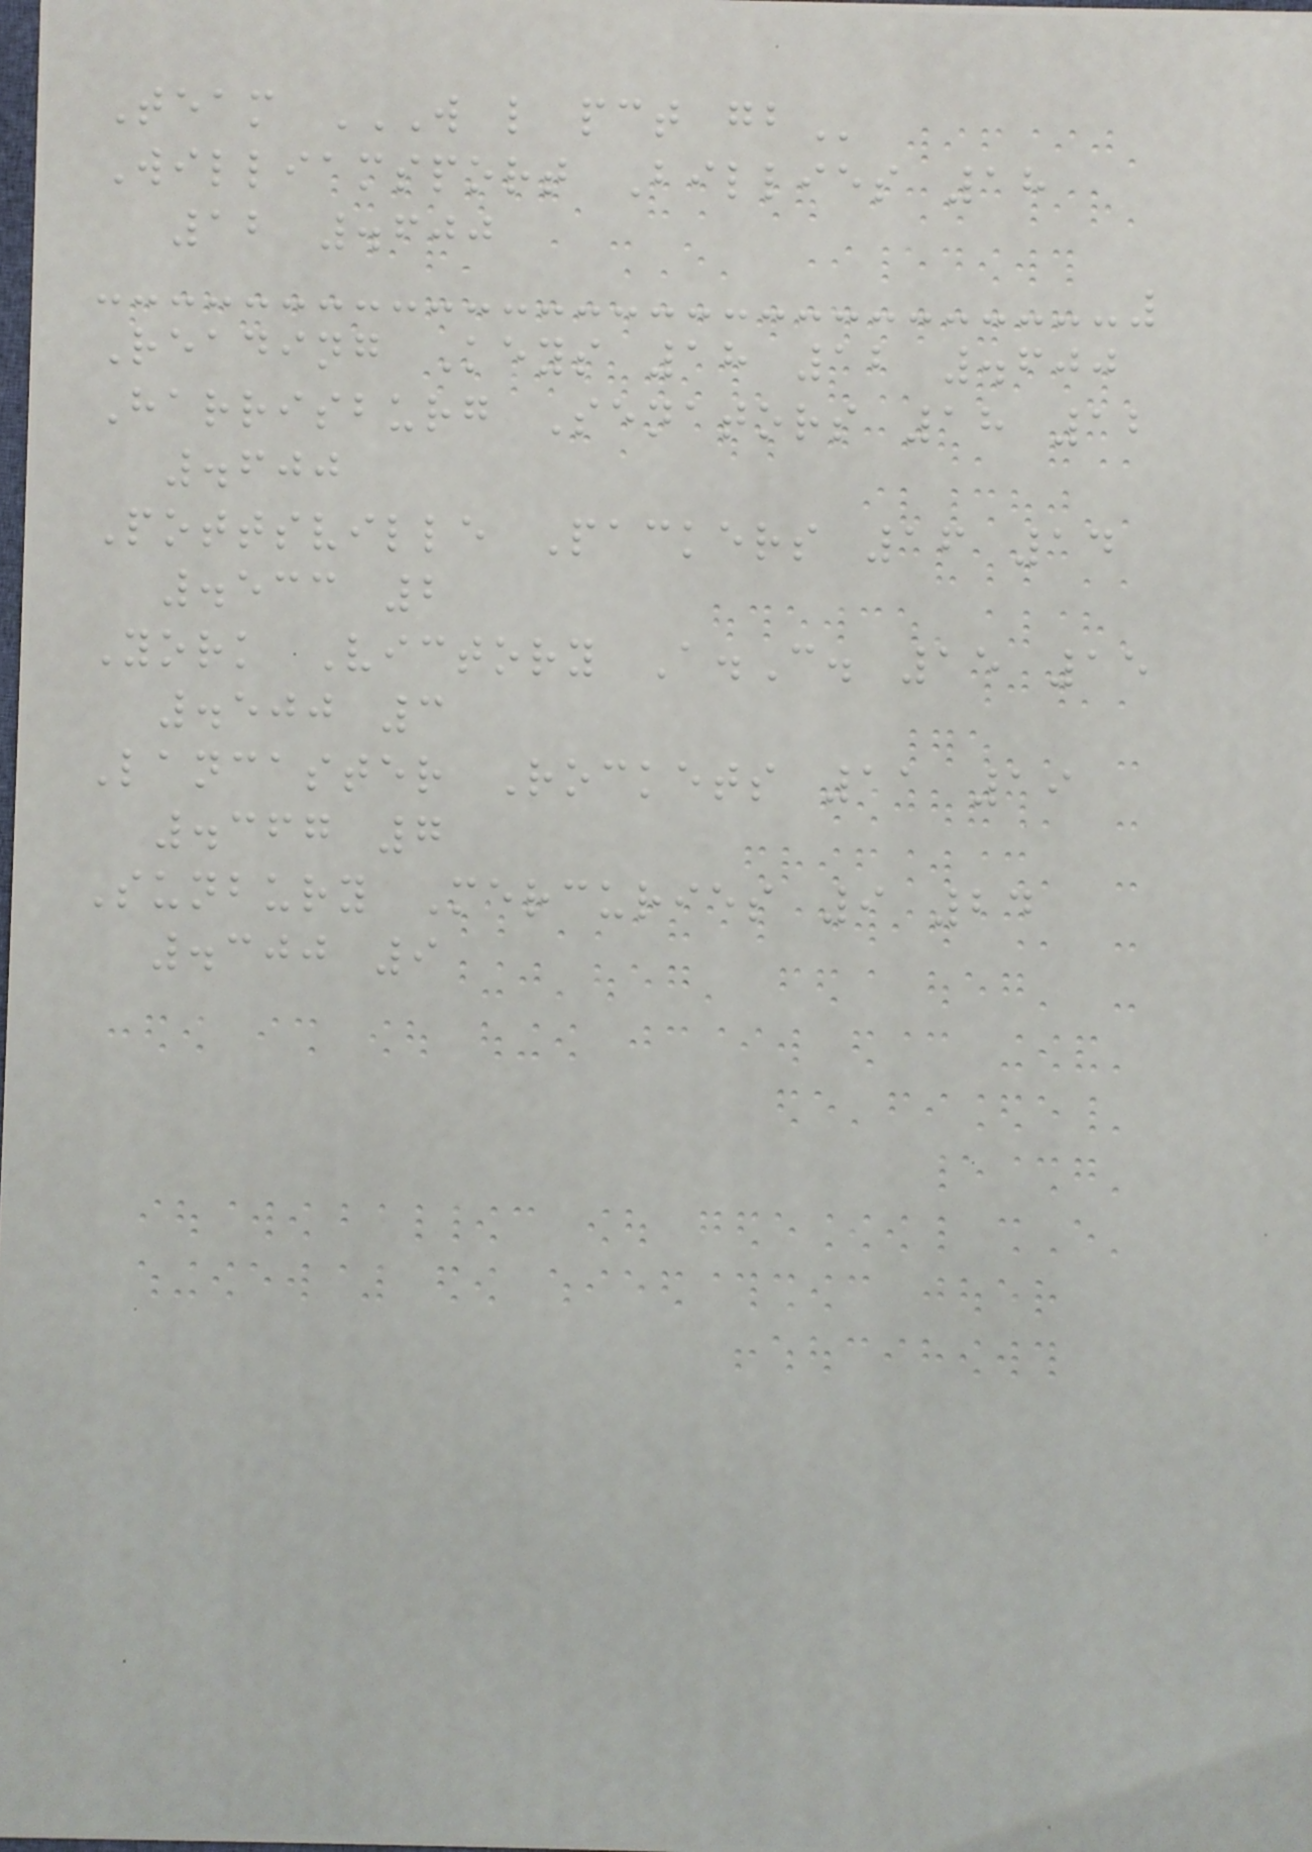Team W L PCT GB
Williamsport Billies 18
12 .600
Reading Keys 18 12 .600
Harrisburg Senators 18 12
.600
Pottsville Packers 16 14
.533 2
York Victory A.C. 15 15
.500 3
Lancaster Rockets 11 19
.367 7
Sunbury Mercuries 9 24
.300 9
